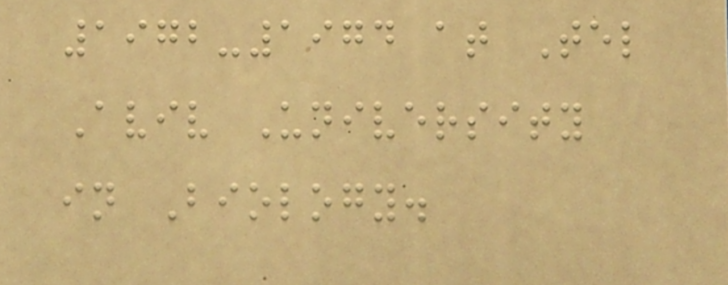1972-1974 at Tel
Aviv University
in Biology.
